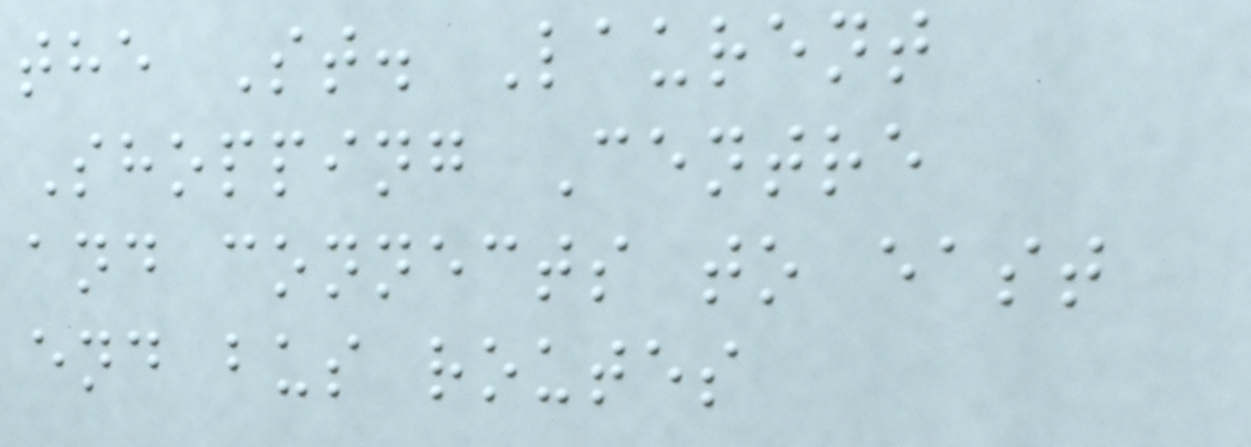the St. Laurent
Shopping Centre
and connects to east
end bus routes
